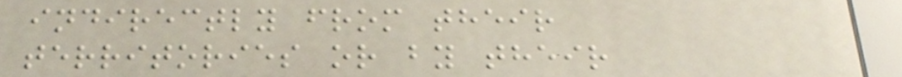indirectly from their
territories or by their
